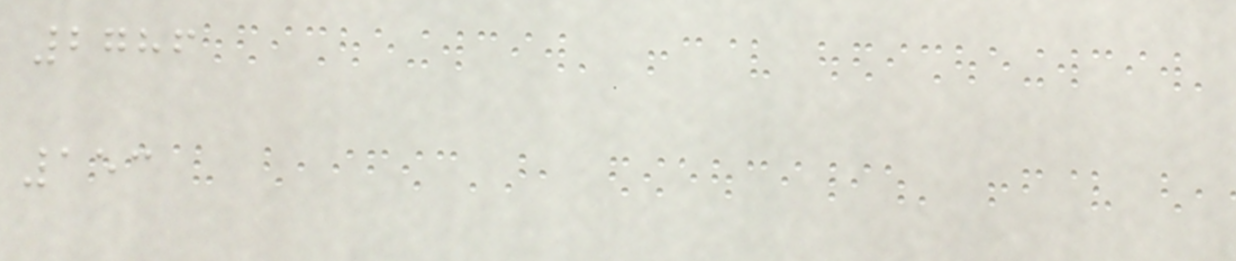2786
153
